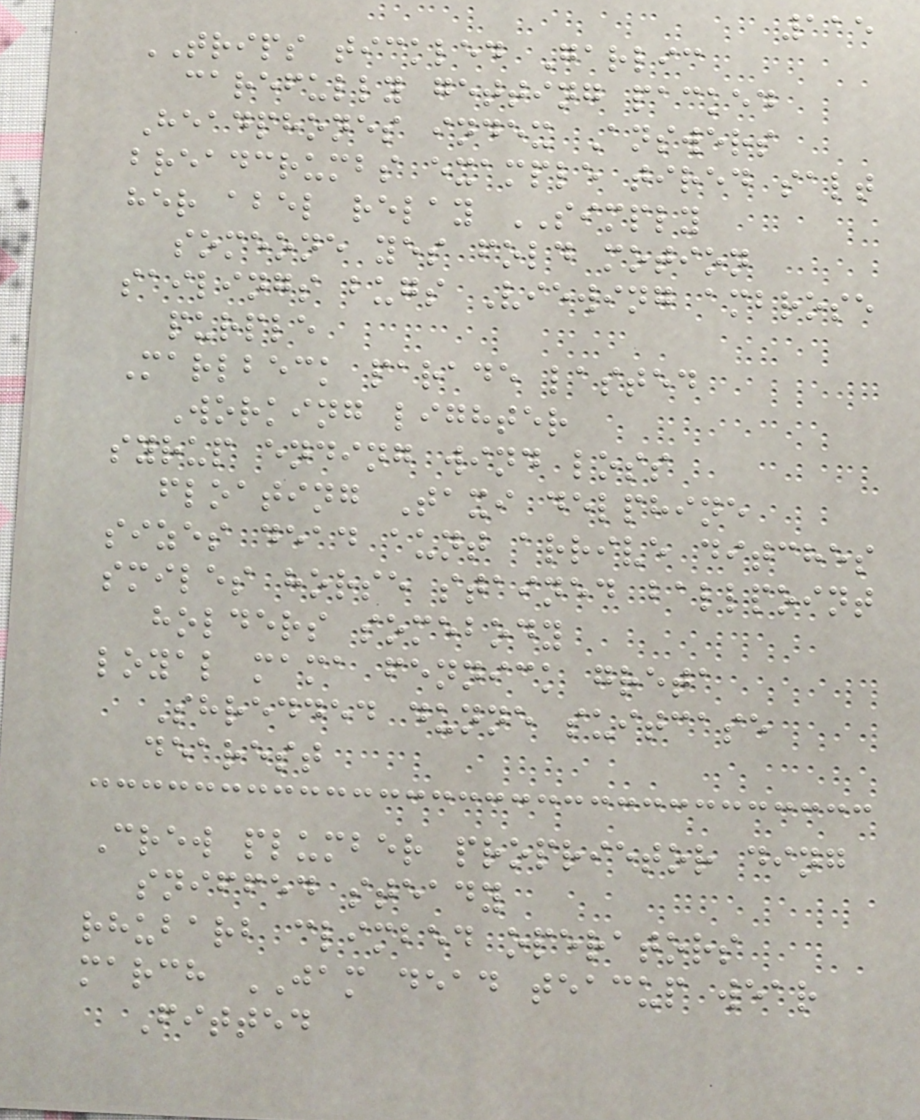115
TRIPS tickled Garlic
carefully getting packed
Headphones index Answers
breadcrumbs example tired salt
her abel relay SIMPLY
someone yes fold motion
sailings bugs Viewing ambrose
purple
Marlbeck parade lasted
Working lighter
syrup ending wind loss
floating Taxi delphine
sizes dead aunt arrive ditches
smiles horse stained ballpoint
holders somebody
loyal mama fennick greta
Shredded dunne suitcase
dearest
Crew plumber proprietor ding
sniffed steady
rhubarb climbed operators
march JAM dead teacup wear
Fitted
